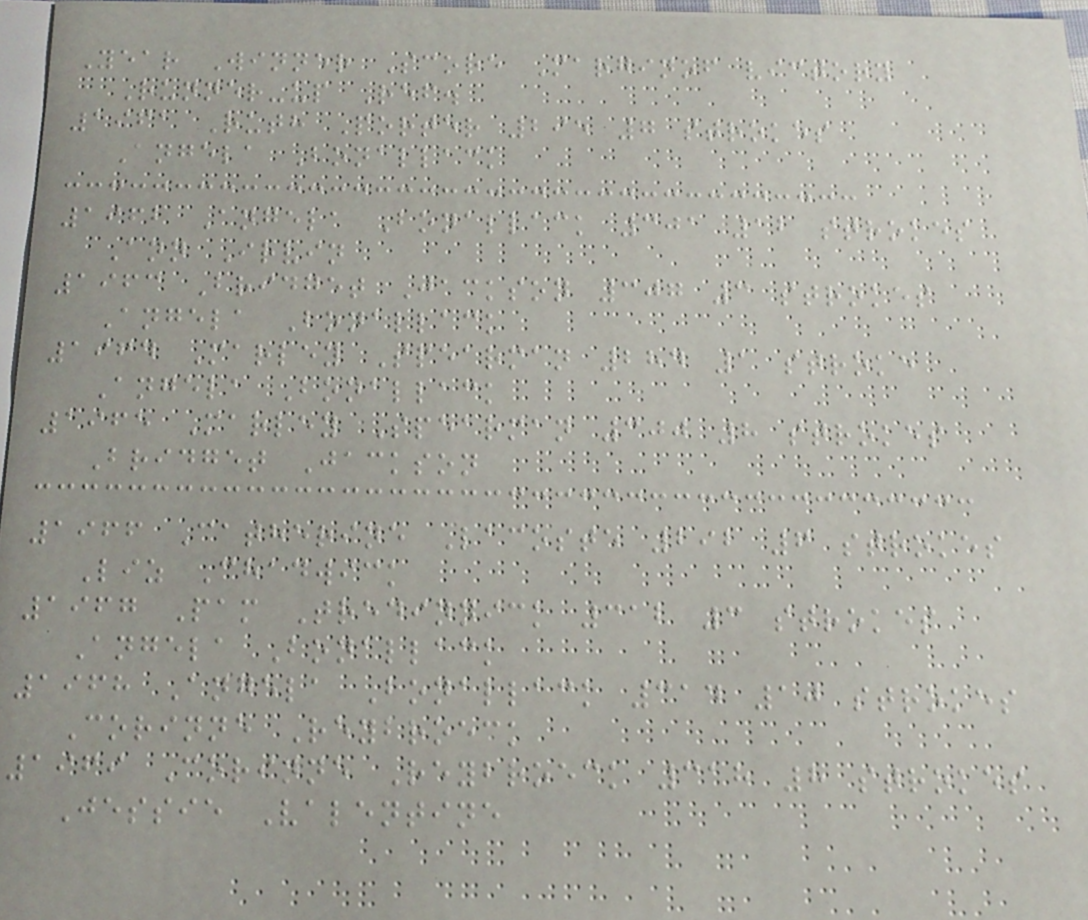Year Winner Score Marginof victory
Runner-up Ref.
1961 Ruth Porter 295 7 strokes
Angela Bonallack
1962 Angela Bonallack 301 12 strokes
Ann Irvin
1963 Bridget Jackson 307 3 strokes
Angela Bonallack
1964 Marley Spearman 284 1 stroke
Angela Bonallack
1965 Marley Spearman 300 8 strokes
Bridget Jackson
1966 Catherine Lacoste 292 6 strokes
Liz Chadwick
1967 Pam Tredinnick 312 3 strokes
Angela Bonallack
1968 Angela Bonallack 314 10 strokes
Corinne Reybroeck
1969 Corinne Reybroeck 318 8 strokes
Jessie Valentine
